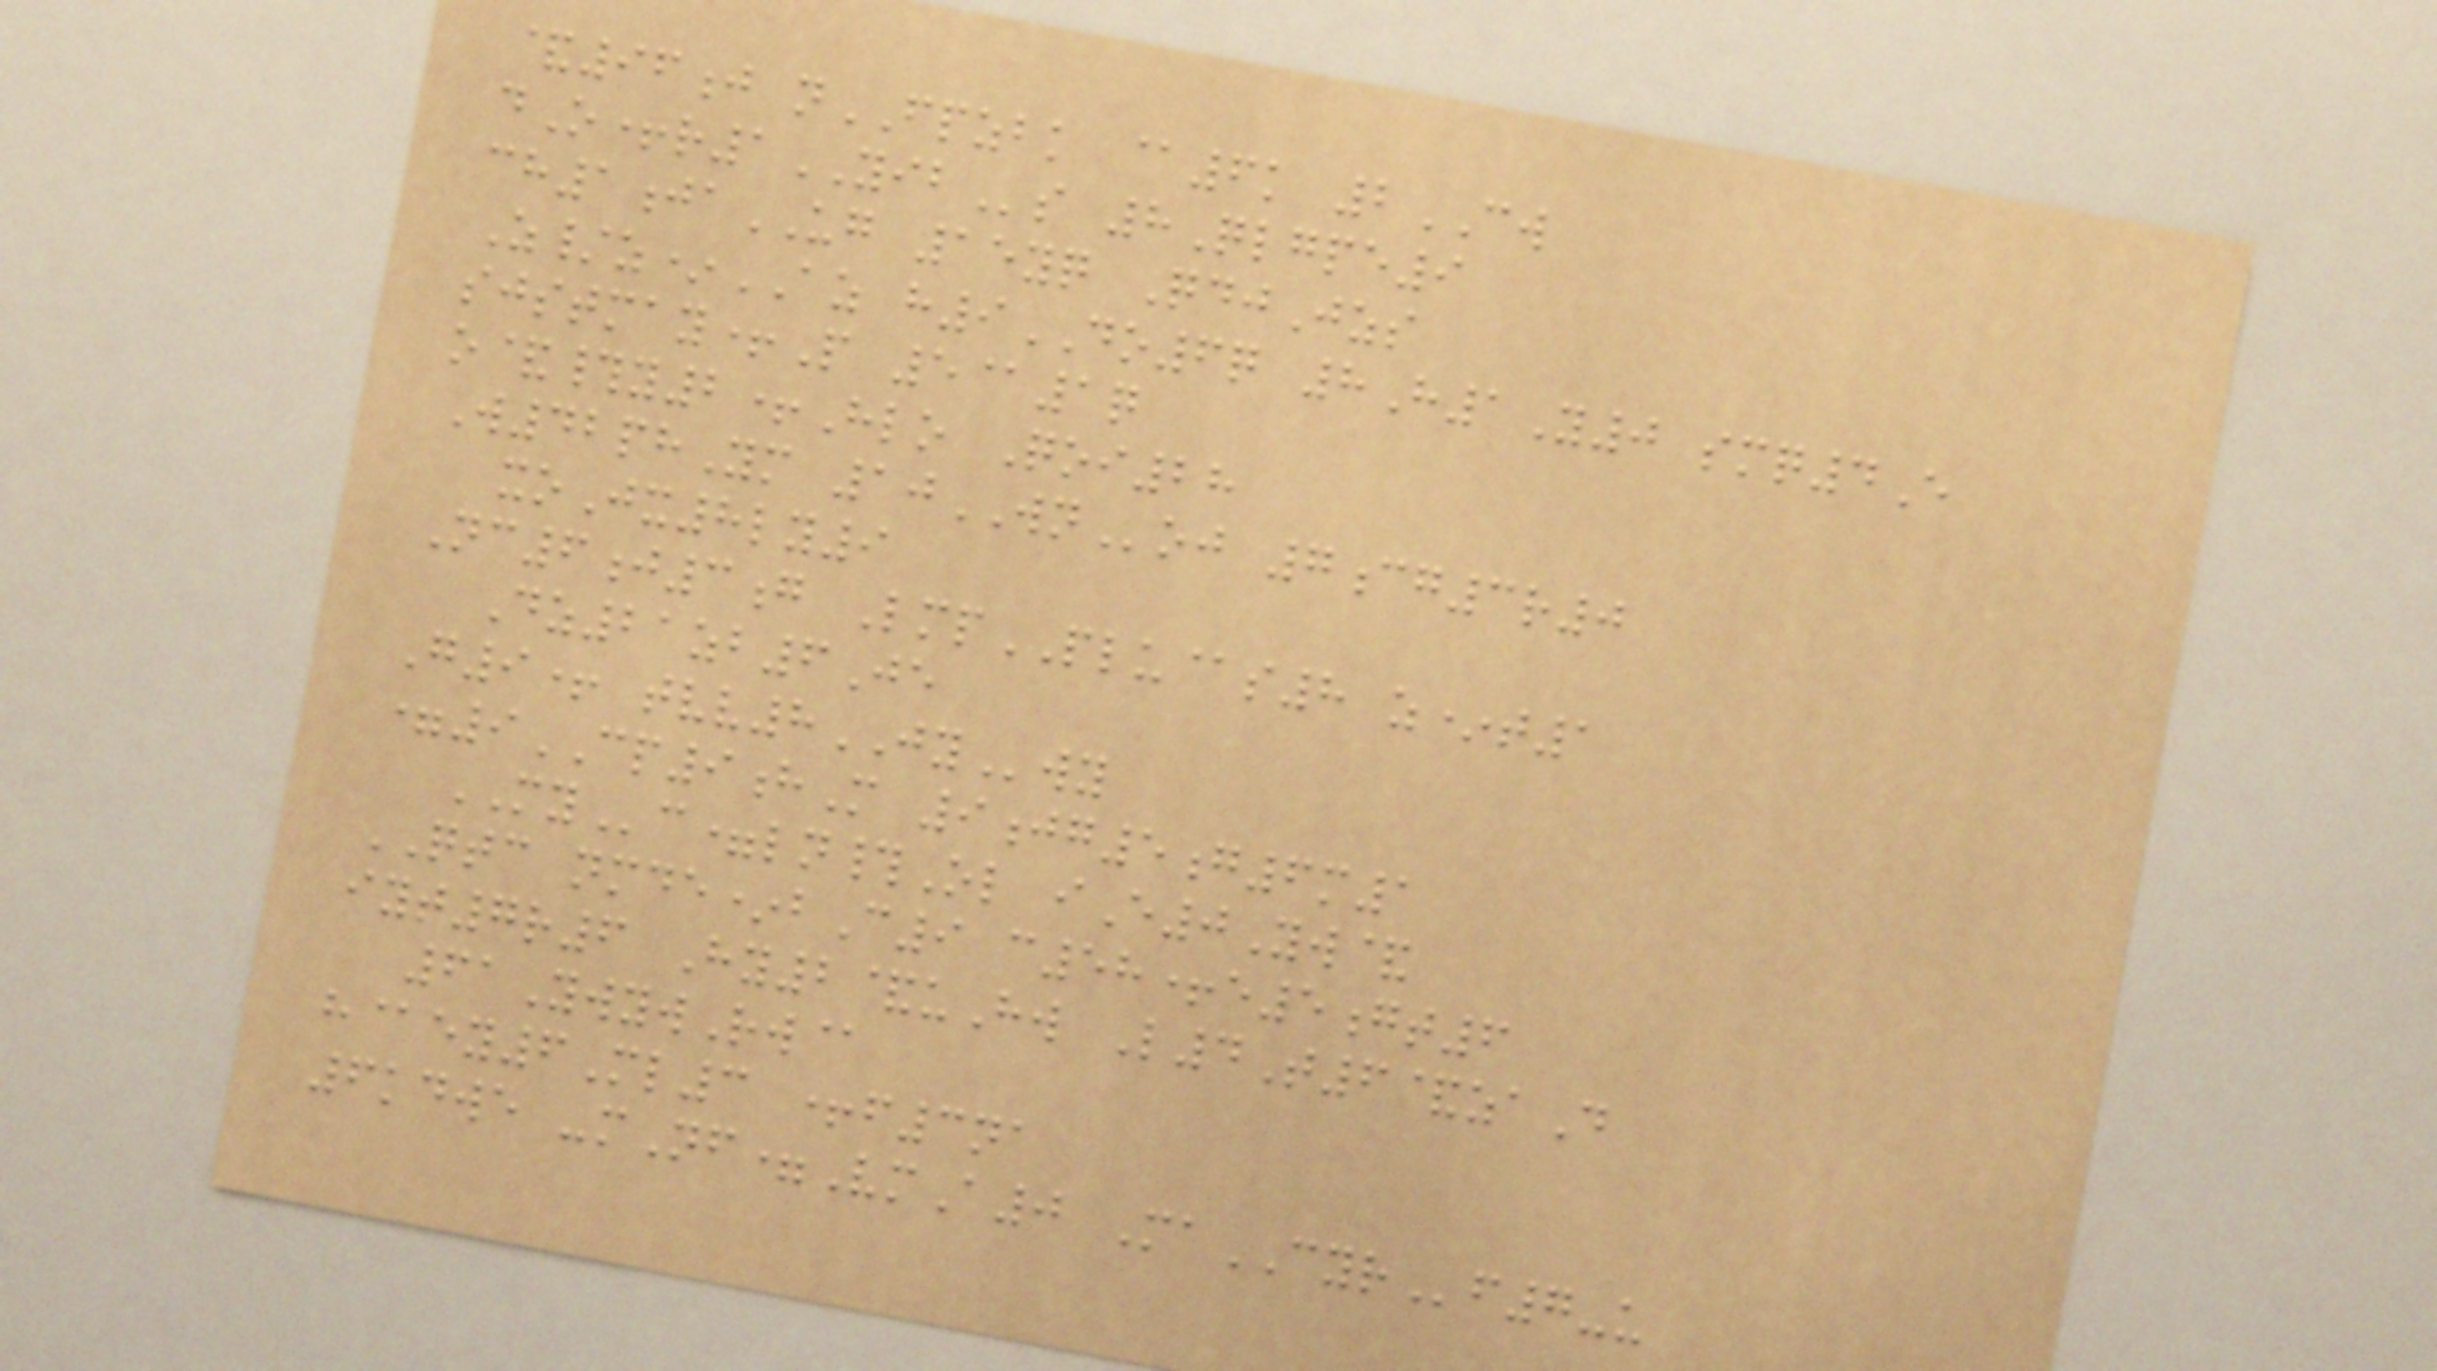&96j nFPZBK @6k 2CW
dO+r1YIBs 8Qlgpe9
ch1jaUG 15yq QdjJzs
Z/z*AZ h9DO6q 8H1Y0 smq4E
sjstmay+P 5@1q
o&#y2+Hlo Qoi28
W42phYm 10WNoj 7cg3r0
xoJx8ly9
Nc6j3g LmpPLU@s8 z*t1
Dz21zb6Je
G9+ tvv8JYwy
=9CP9hM 9jg5g6m1
MYc=ln#Ol iE0Yw&
QTC nmde*bC9 c58+e5gt6
iyt7r6 Hy2&uHw L4T6&zaD
61YwywRw@
h@ey6Ml3 +f3na
6kdwe -mNf=VmA0 MaCYRf7-u
